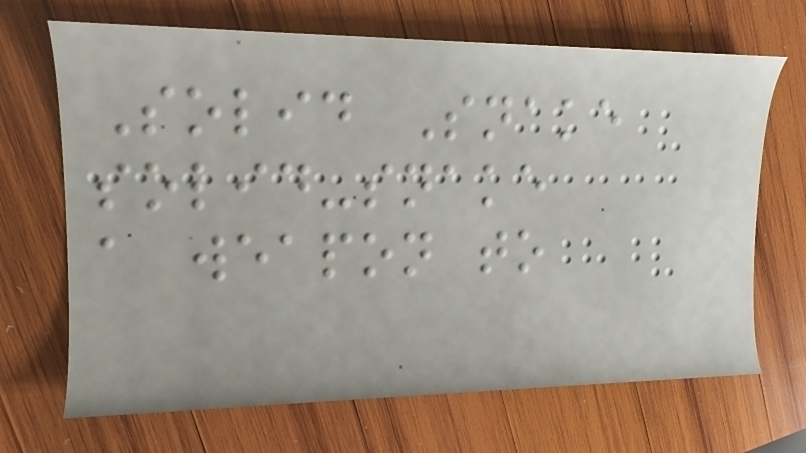Solid Snake
solid-snake
a weapon to
